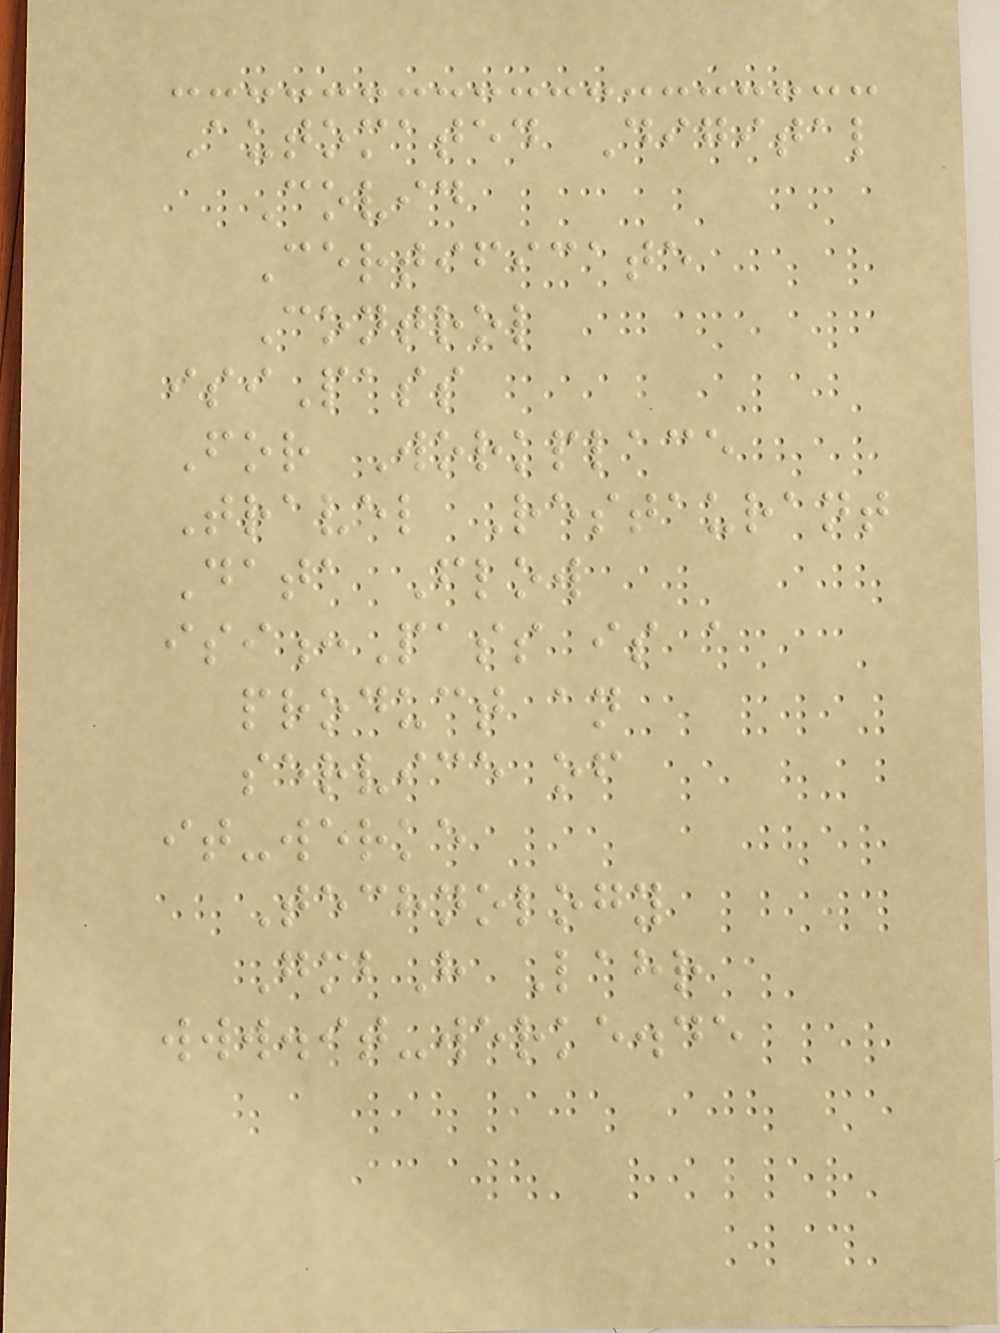Automated Digital
Covid
Certificate
Control
isiPass
For Workplace
Travel Restaurant
Data Flow
isi:Pass is a
product an
service of
it-werke
Technology
GmbH Lahr
www.it-werke.de
